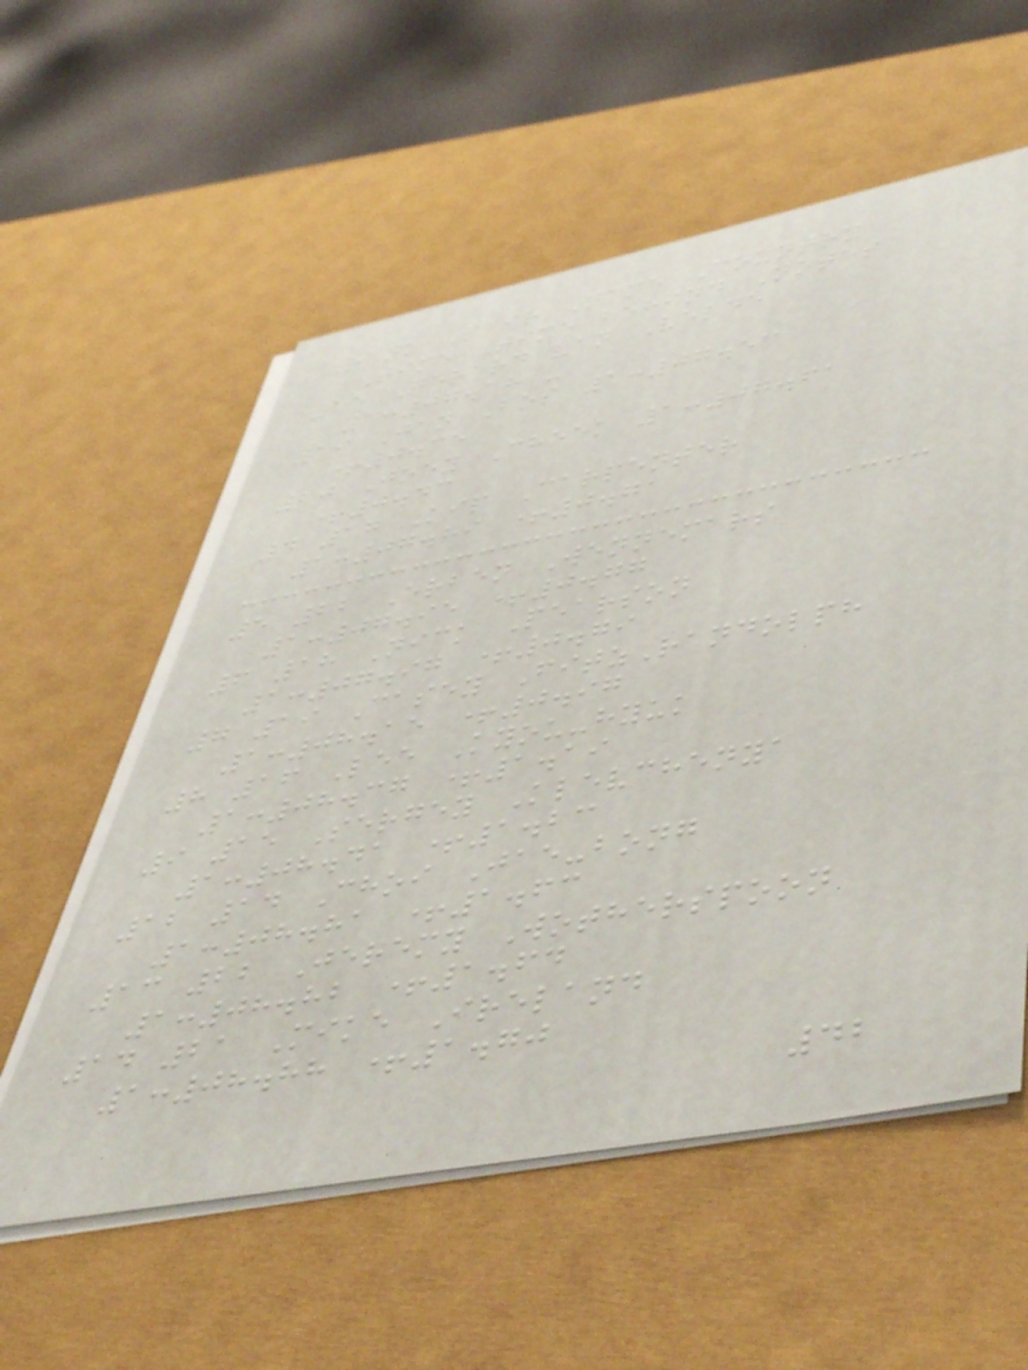Rank Pair Name Country
Time Time behind Notes
15 Gerard van Velde
1:07.18 -
19 Jan Bos 1:07.53
+0.35
20 Joey Cheek 1:07.61
+0.43
4 17 Kip Carpenter
1:07.89 +0.71
5 22 Erben Wennemars
1:07.95 +0.77
6 18 Nick Pearson
1:07.97 +0.79
7 19 Casey FitzRandolph
1:08.15 +0.97
8 16 Lee Kyou-hyuk
1:08.37 +1.19
9 15 Sergey Klevchenya
1:08.41 +1.23
12 14 Choi Jae-bong
1:08.81 +1.63
13 22 Jeremy Wotherspoon
1:08.82 +1.64
14 21 Mike Ireland
1:08.88 +1.70
42
